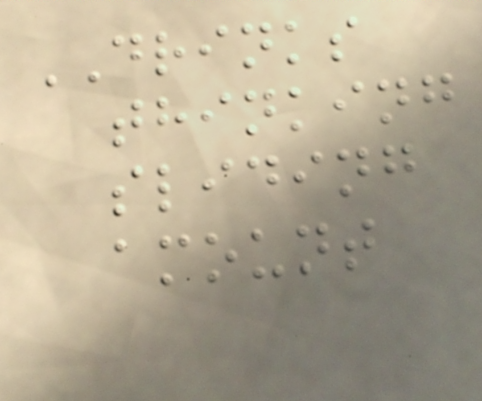DRINKS
thinking
sliding
amount
